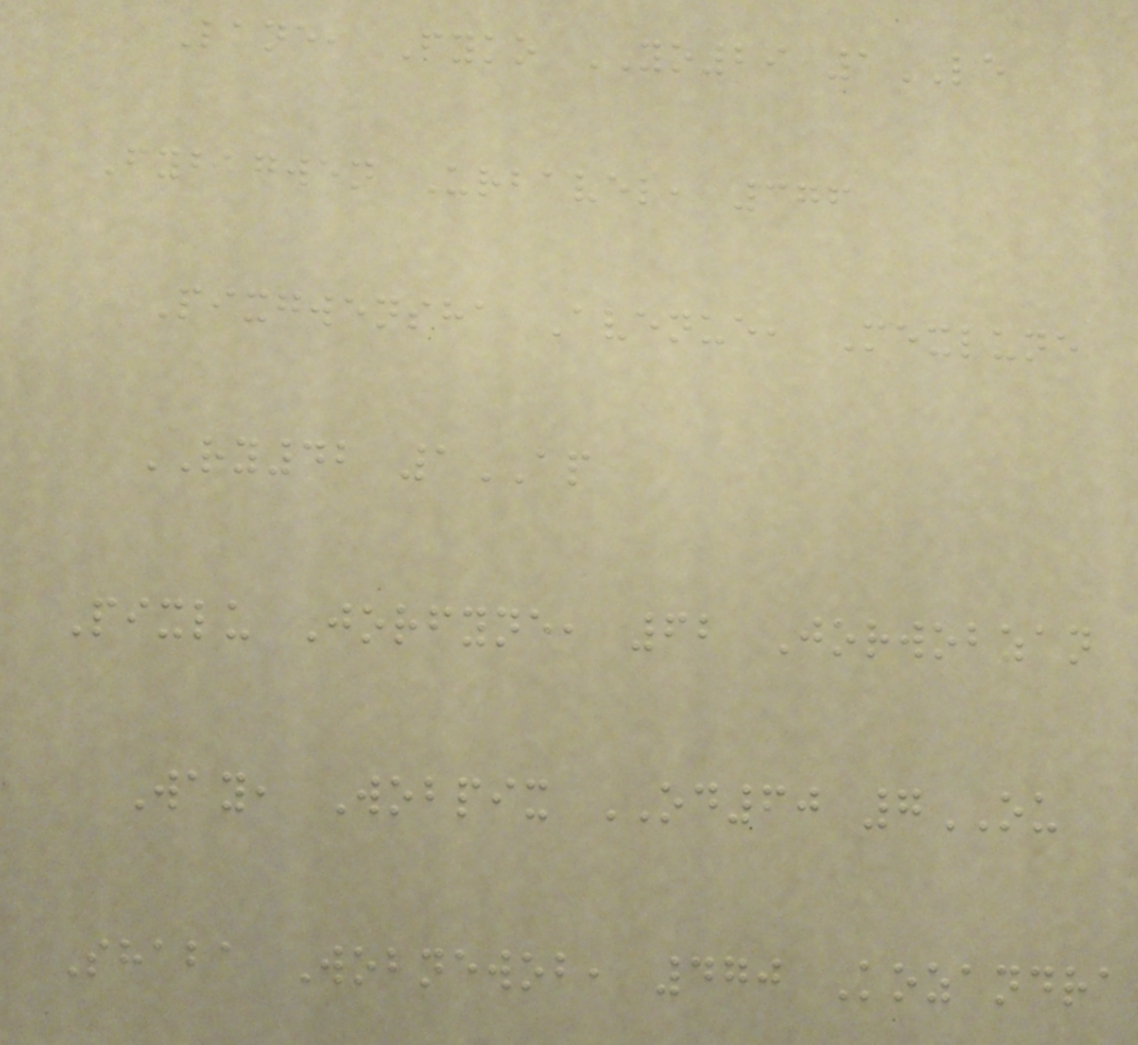Lane, Fyko YO29 1LE
Fybagwen Urbavel, 376
Pixgwensha Avenue, Mexlune
RY42 1AP
Pixlu Jorfyne, 62 Jorwobzan
Way, Wobpix OD60 7OU
Shaba Wobnewob, 470 Kozandra
